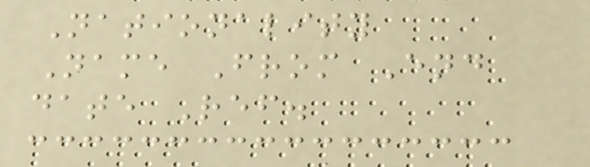Nationality
Name From End
date Ref.
